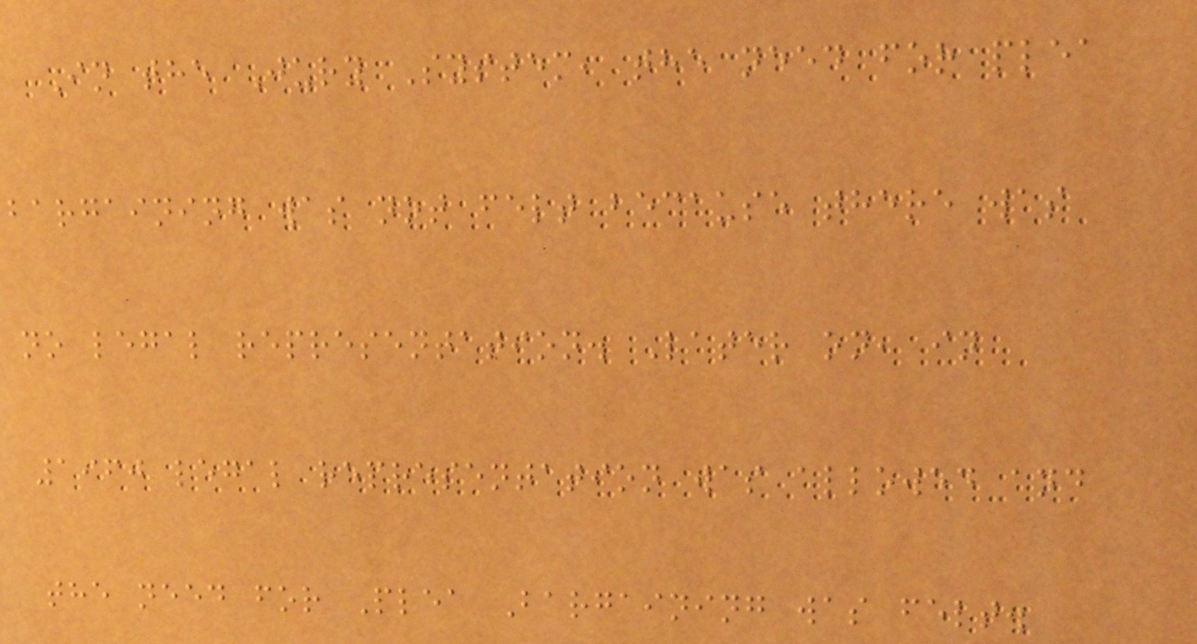In the Jury System, the need for plea
bargaining was not felt because there was
no legal representation. Later on, in
1960 legal representation was allowed and
the need for Plea Bargaining was felt.
